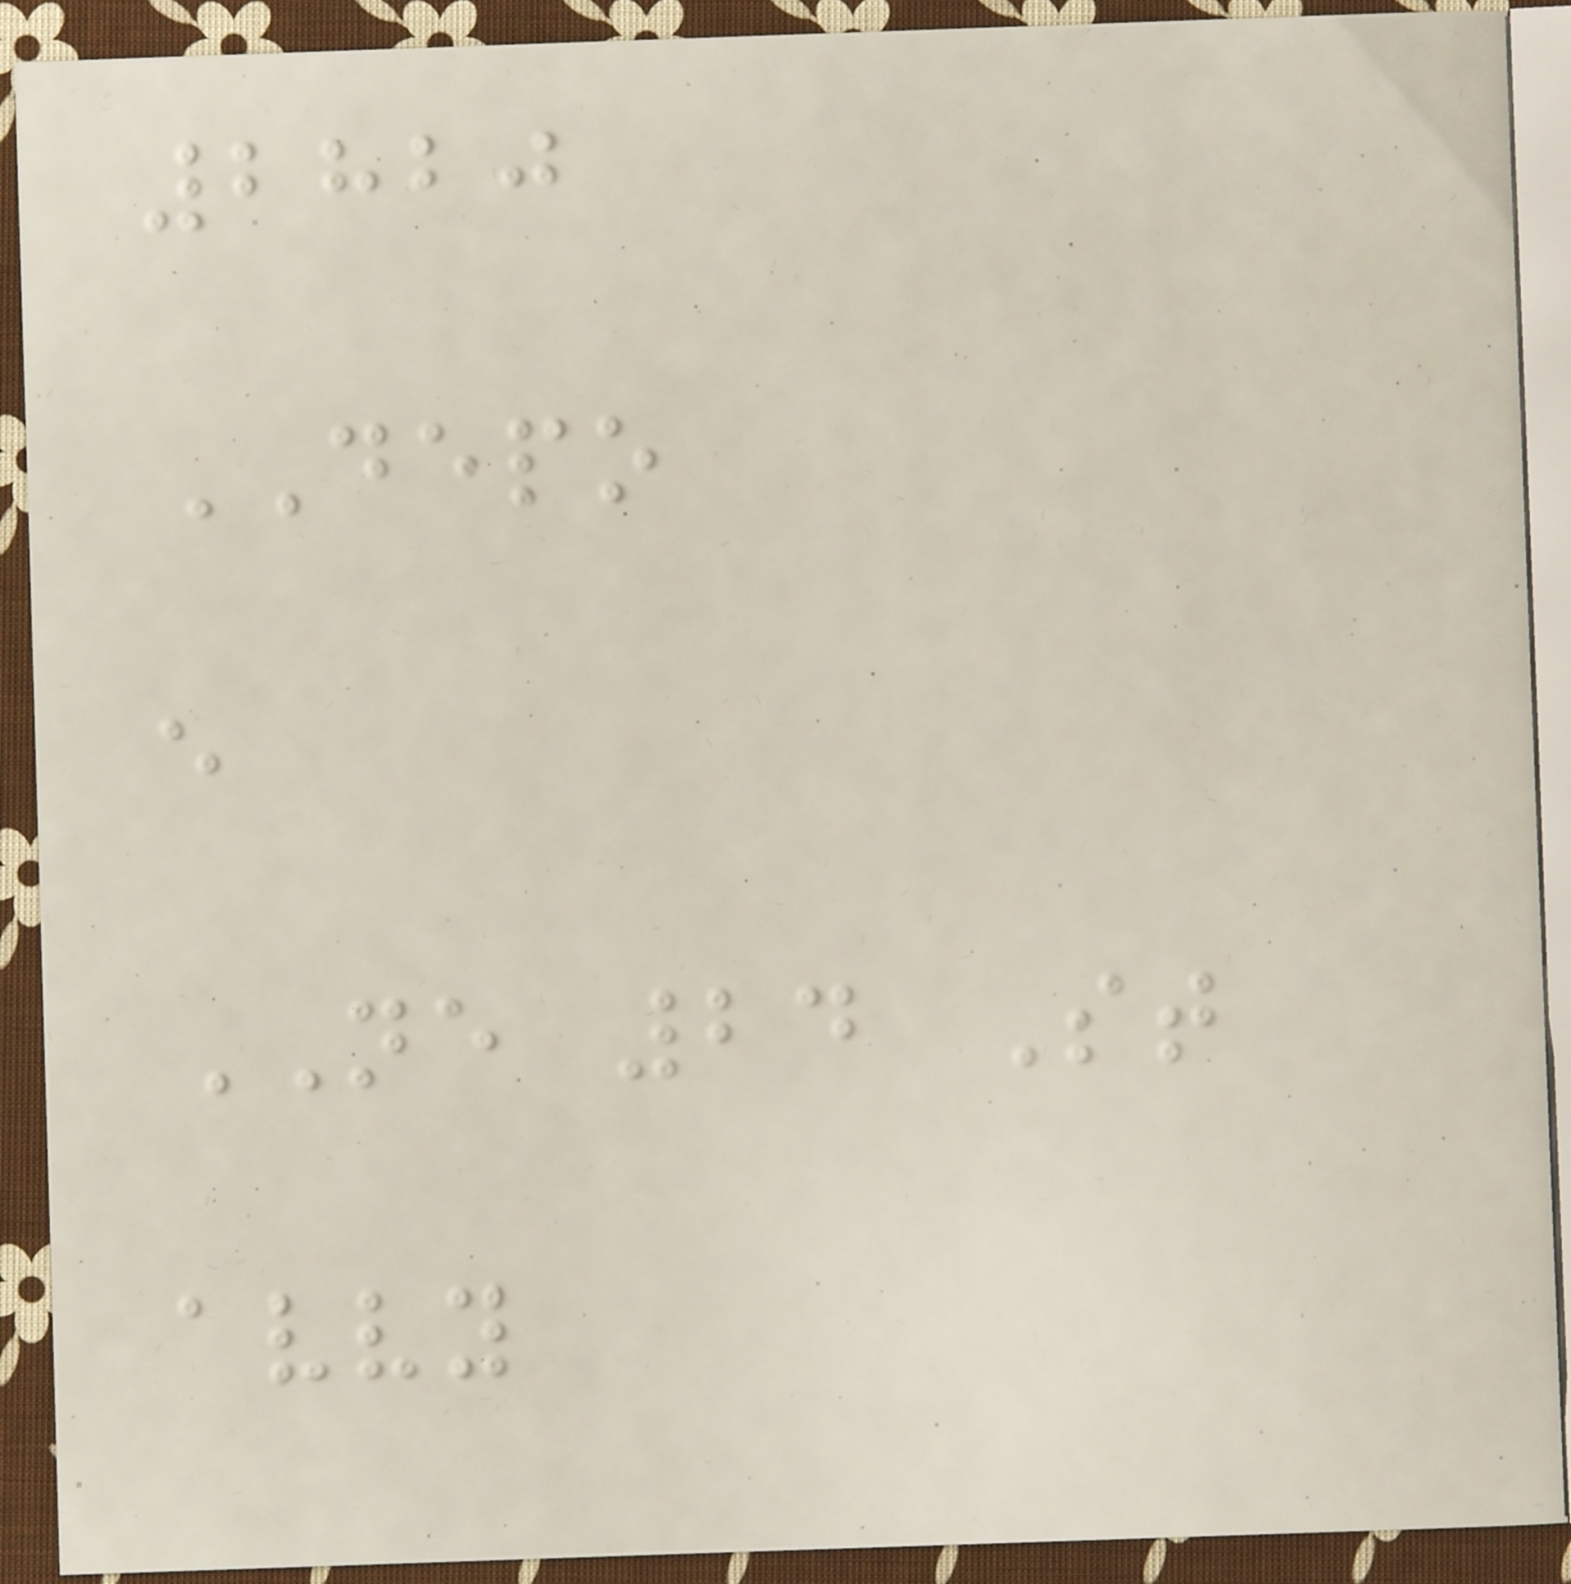2820
DEPO
e
NE 24 St
avvy
